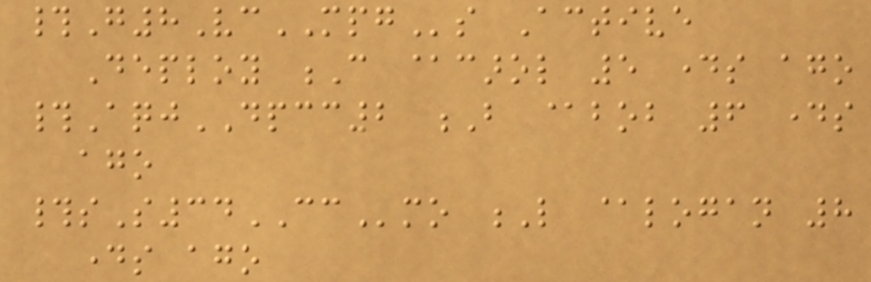#G8VcMPGs Active
Deploy C @carol 5 days ago
#AqjDPCC2 B @bob 6 days
ago
#sS34CCmo L @logan 8
days ago
